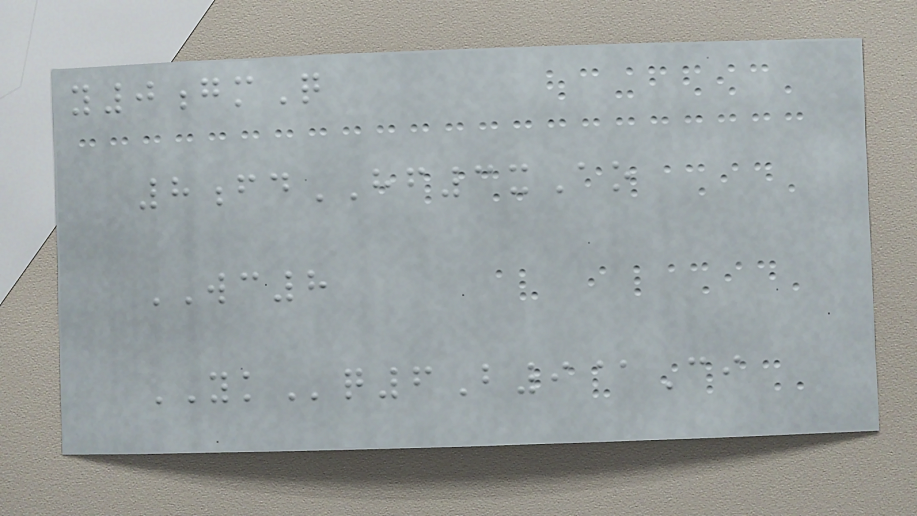y0gmQ
8fdHF3xAo
WC8
YKq6B9@Ci
